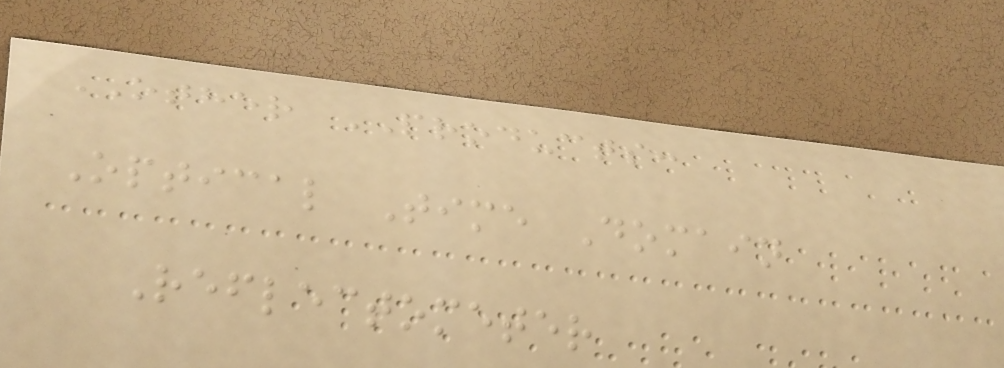OTHER PRODUCTS:
Optical Time Domain
Reflectometer
